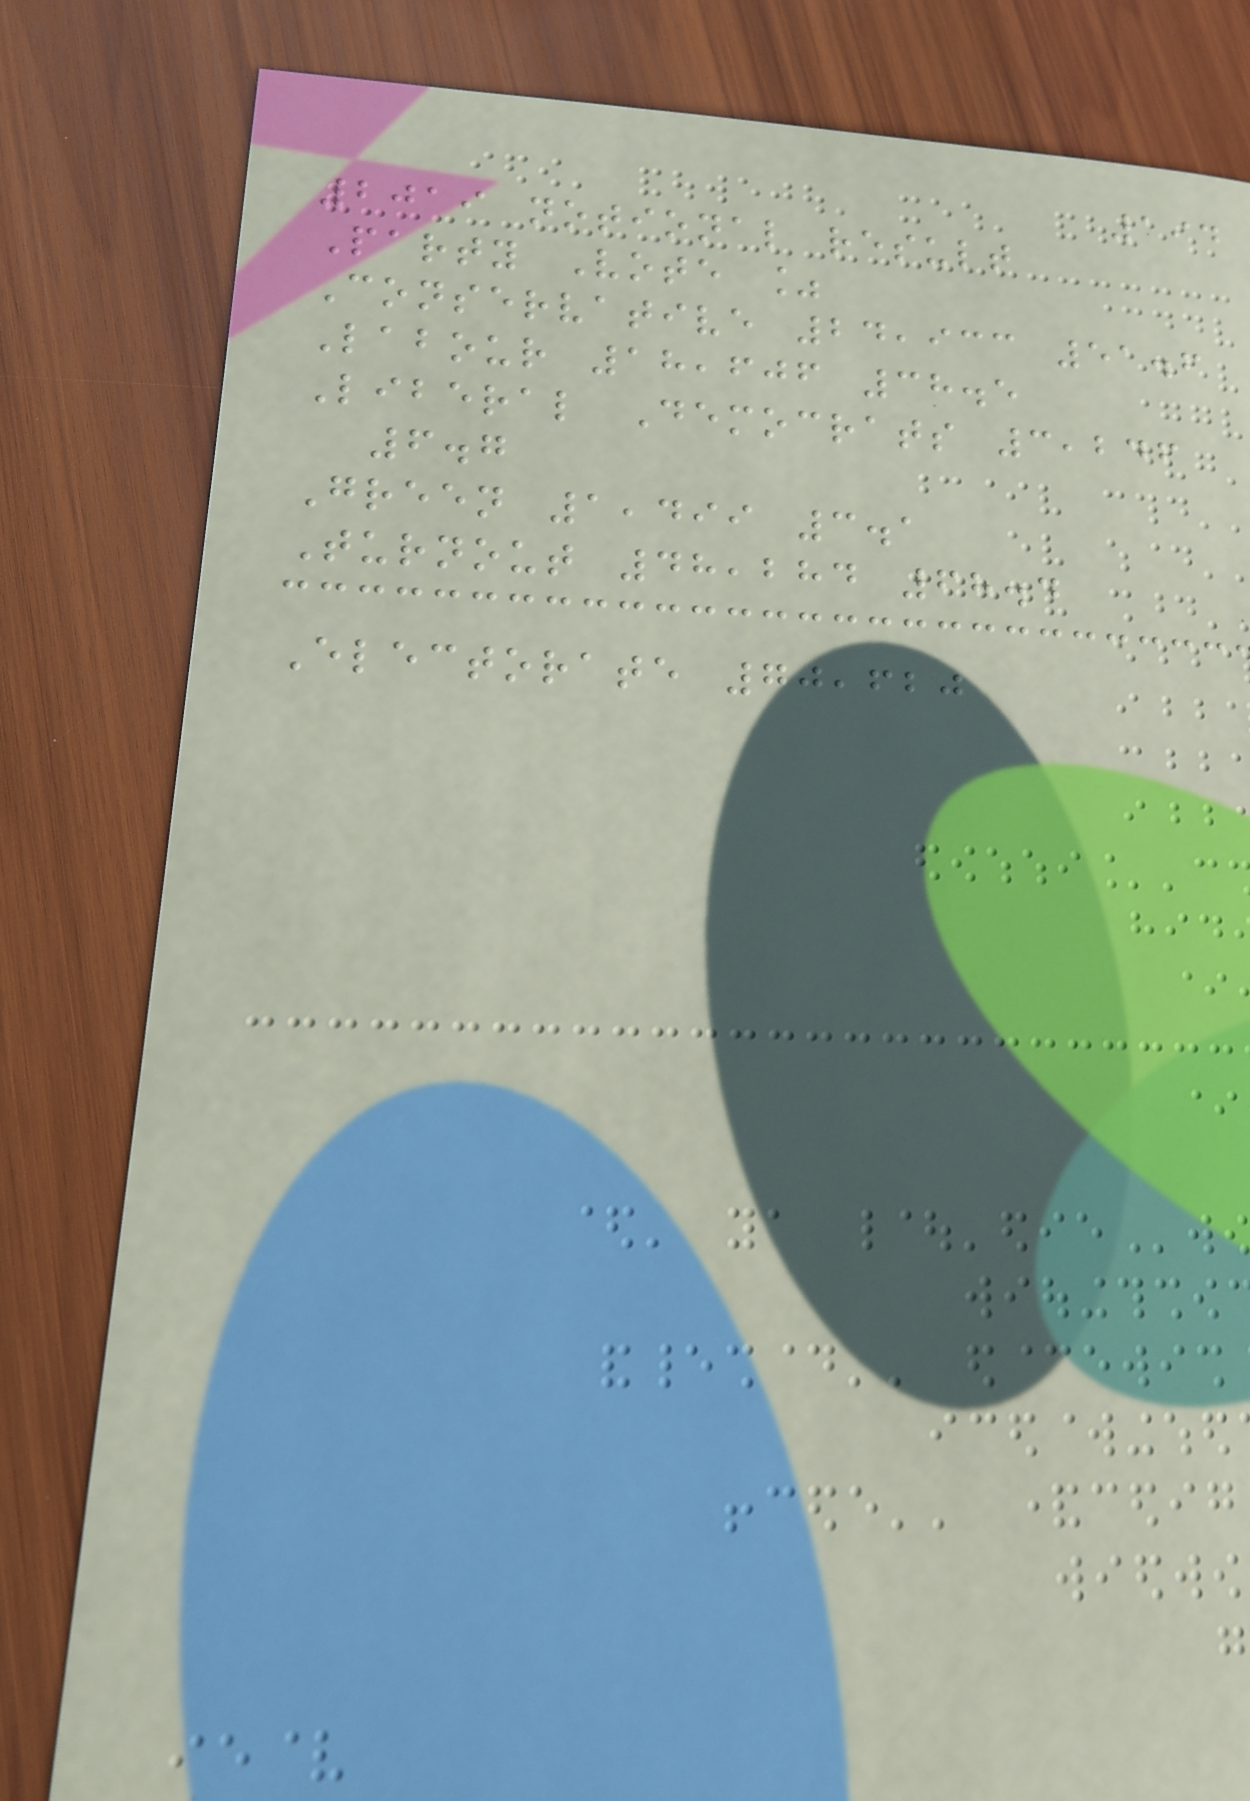194
2019 notional result
Party Vote %
Conservative 24,933 51.6
Labour 18,606 38.5
Liberal Democrats 3,246
6.7
Green 1,499 3.1
Turnout 48,284 68.4
Electorate 70,620
